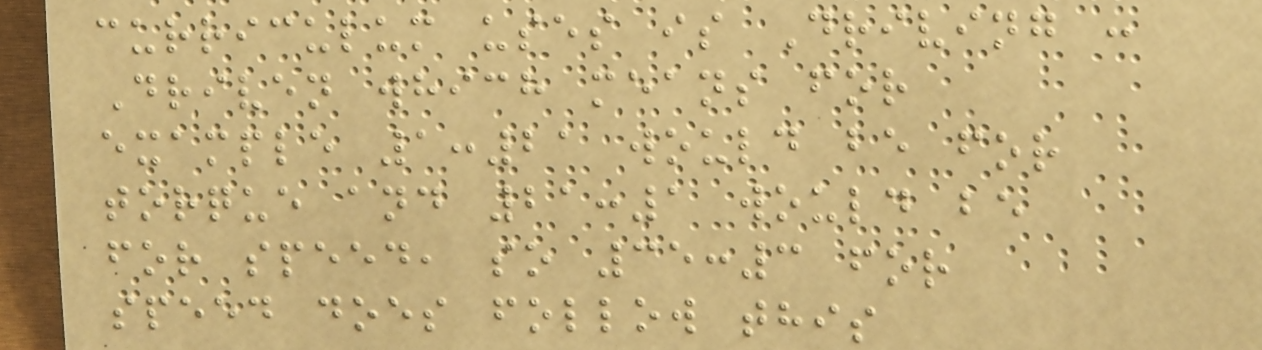curriculum uses is Driving :
Driven which means for
example 1:21 would be for
torque and 21:1 would be
for speed, so 35:3 for
speed does follow this
